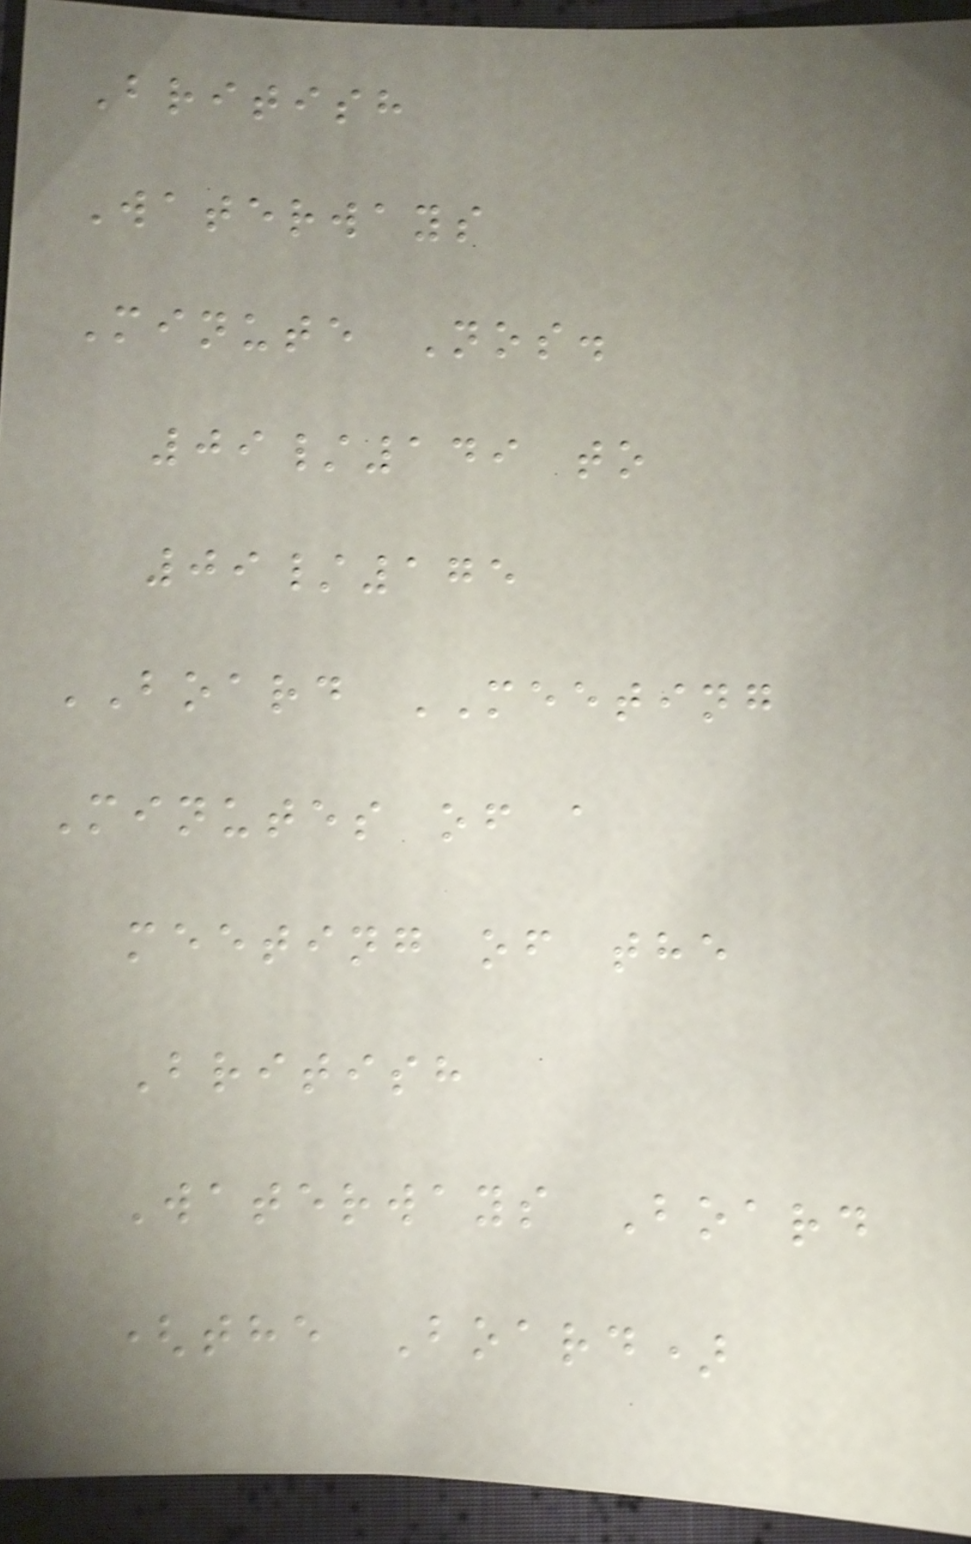British
Waterways
Minute Nos.
09/149 to
09/175
BOARD MEETING
Minutes of a
meeting of the
British
Waterways Board
(the Board)
